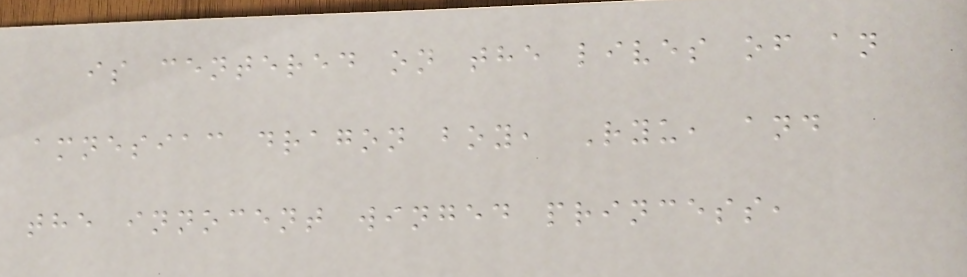is centered on the lives of an
amnesiac dragon boy, Ryu, and
the innocent winged princess,
